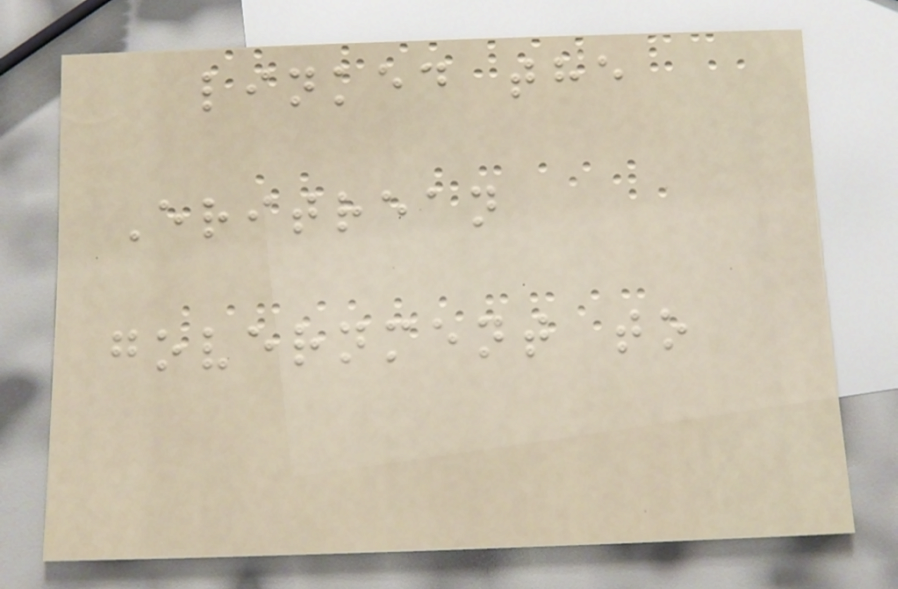linked the
Eritrean
government to
